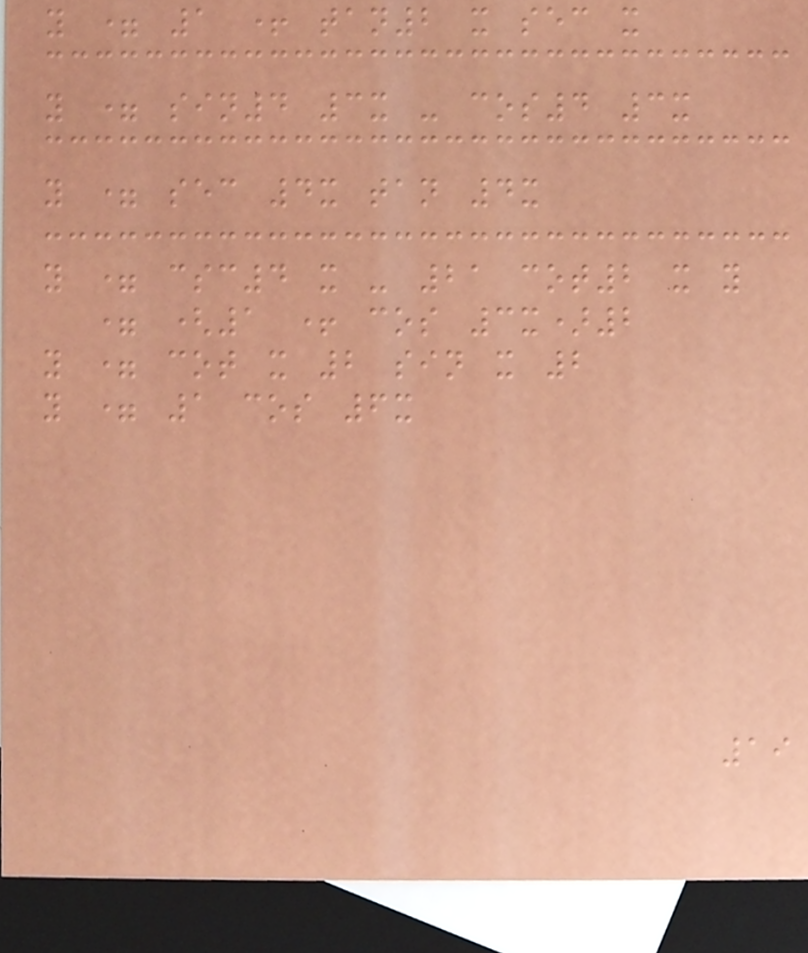y = 1 + tan2 x sec x
y = sin4 3x - cos4 3x
y = sec 4x tan 4x
y = csc4 x - 21 cot2 x y
= (1 + cos 3x)2
y = cot x 2 sin x 2
y = 1 cos 6x
19
